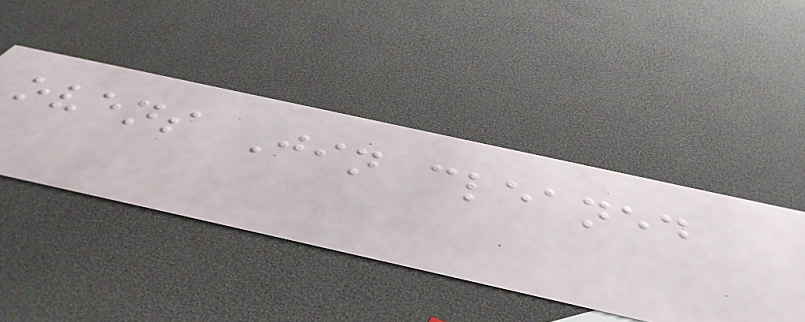ovens Jin cleaned
